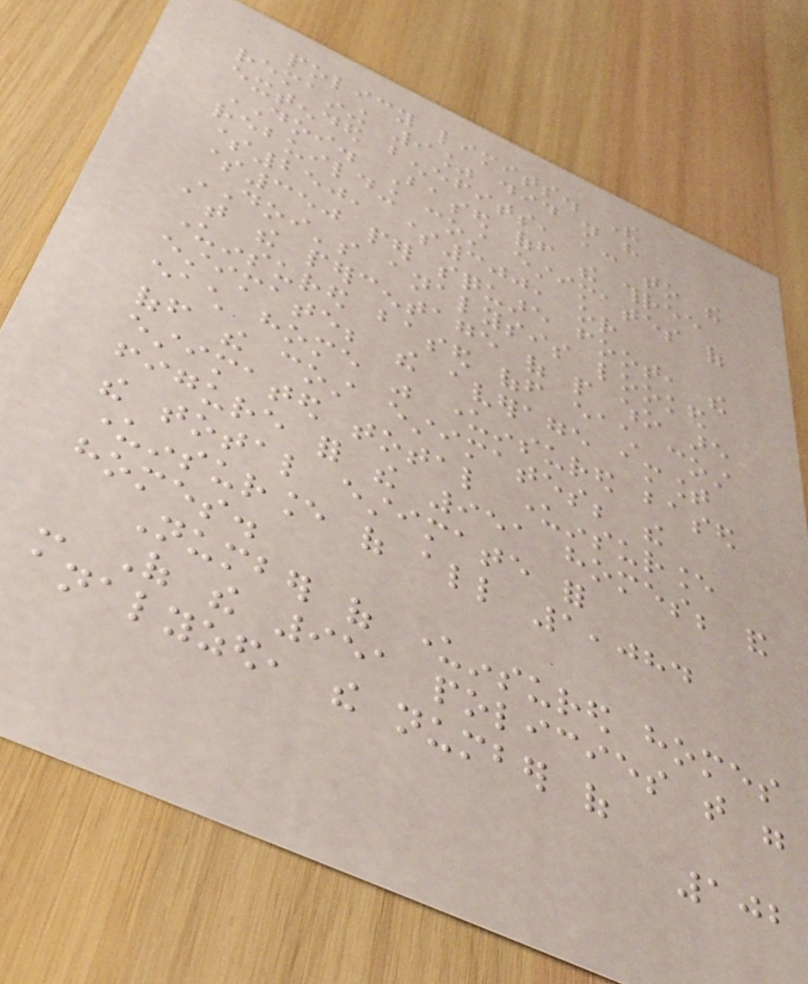policy limits. The
remaining 9% did not have
extended benefits, according to the
DOI. Based off the three
rebuilding cost estimates of
$250, $300, or
$350 per square foot, the
DOI's analysis looked
at the percentage of people who are
underinsured based off each cost
estimate; the average amount
each home was underinsured based
off the cost estimates; the
estimated total underinsurance
figure for the 951 homes; and
the total estimate for
underinsurance of all 1,084
homes.
Number of underinsured homes
- Of the 951 policies that were
analyzed, the number of
102
